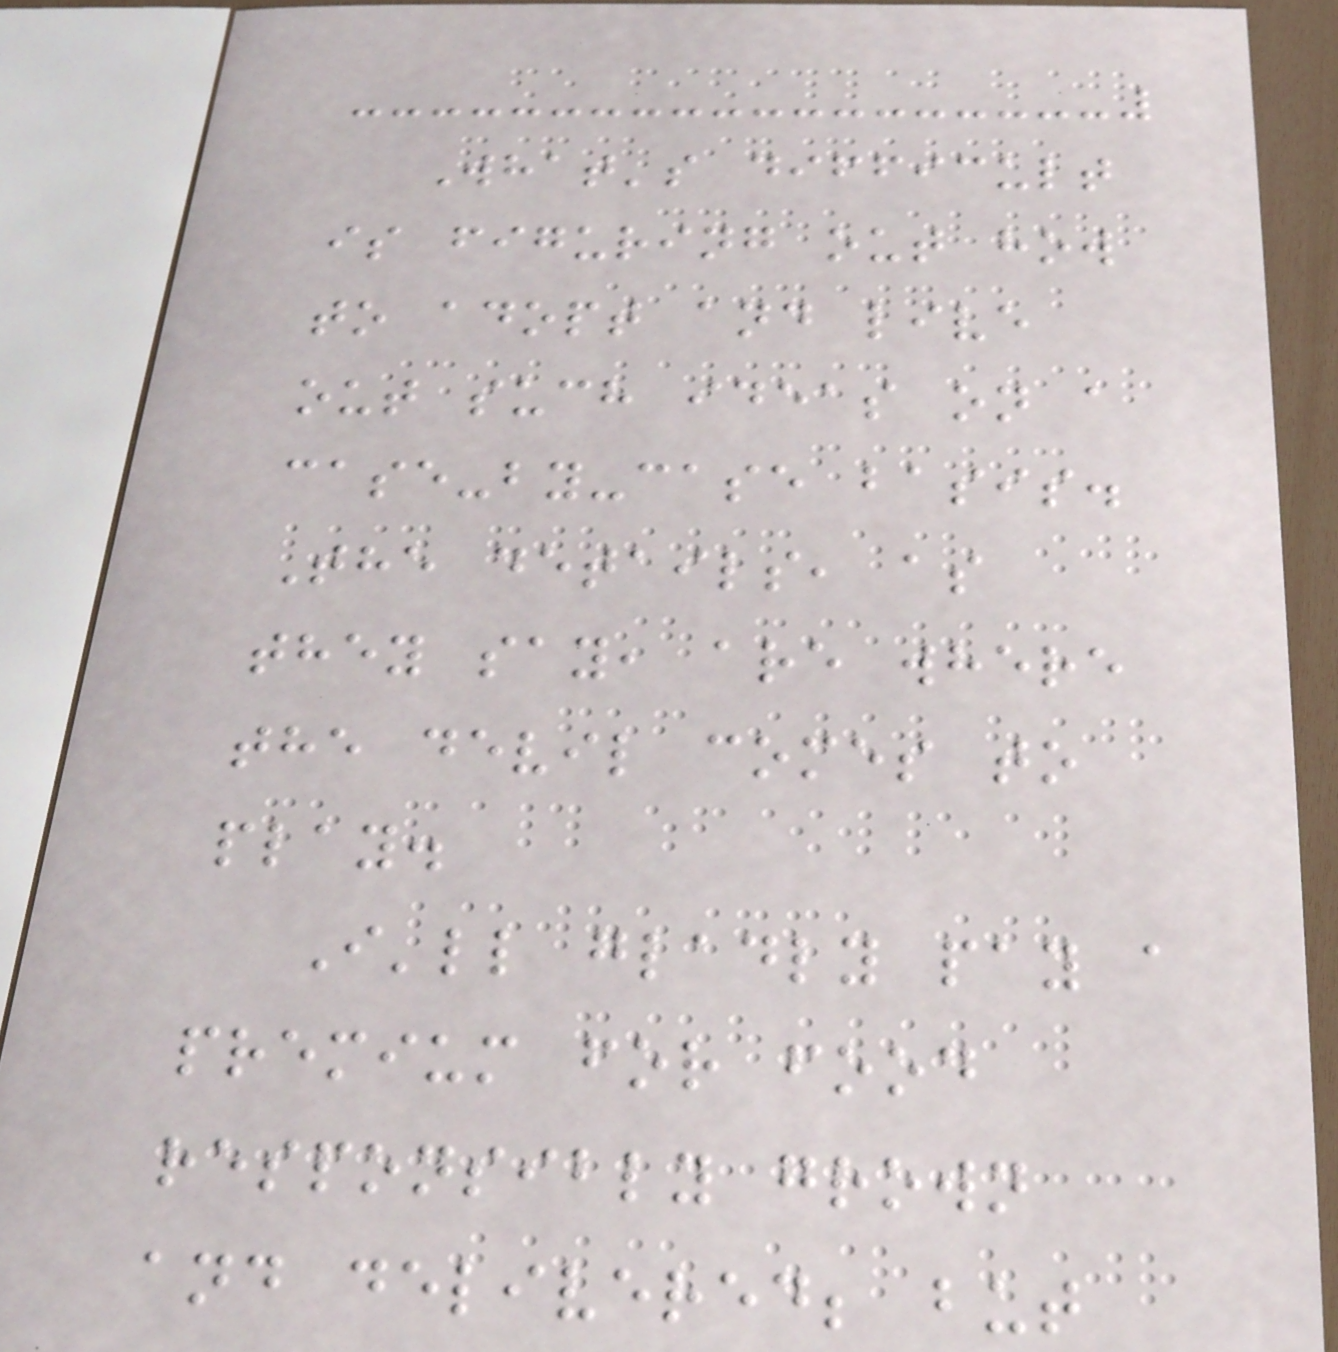What's difficult
is figuring out how
to adopt and live
out such ideas on a
case-by-case basis.
The details, as
they say, are where
the devil comes to
play.
I'll gladly pay a
premium for food
responsibly grown
and delivered; but
